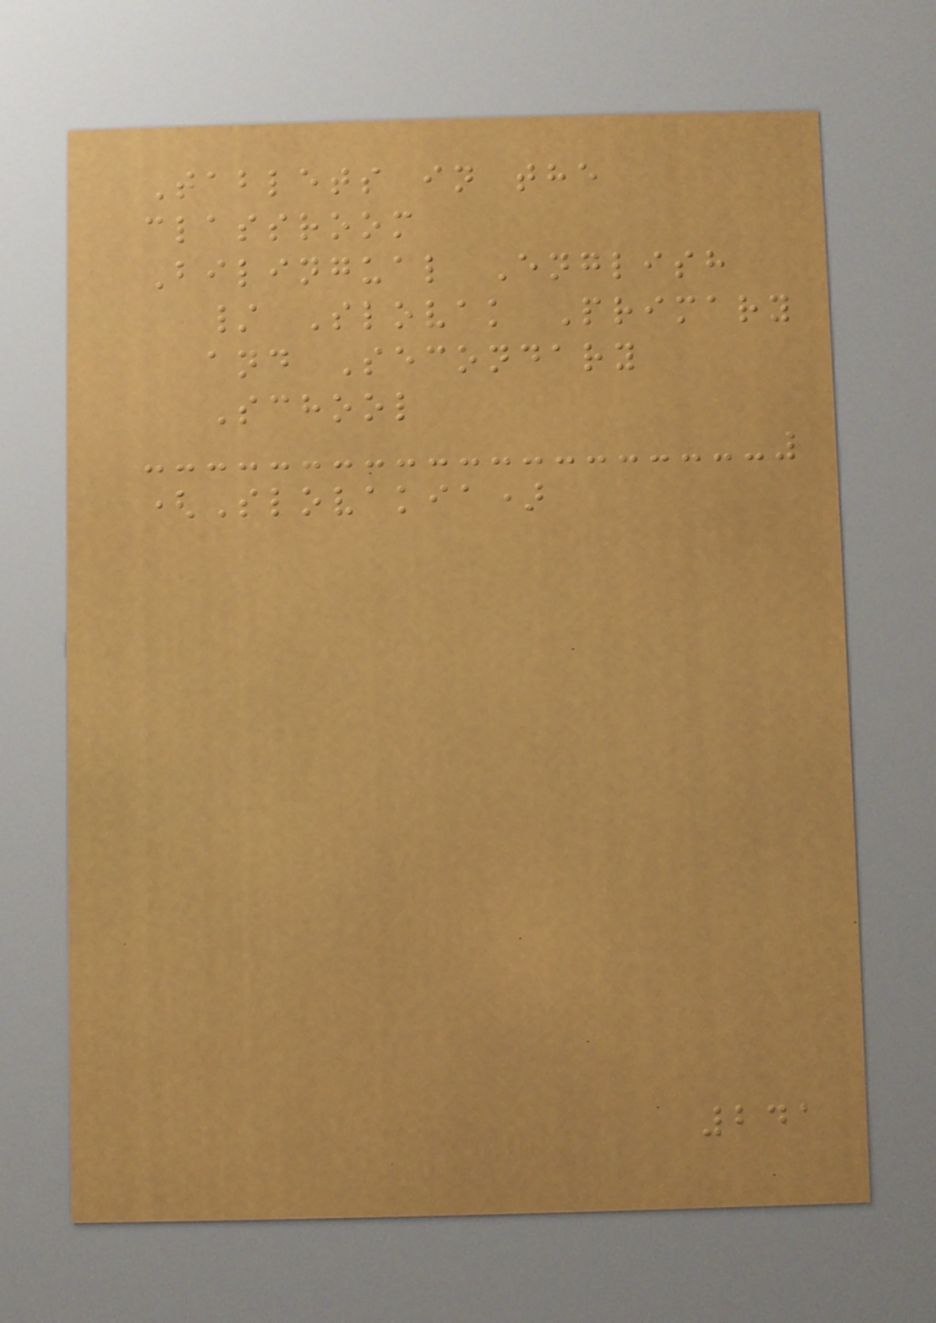Tablets in the
classroom
Bilingual English
/ Slovak Primary
and Secondary
School
(Slovakia)
241
